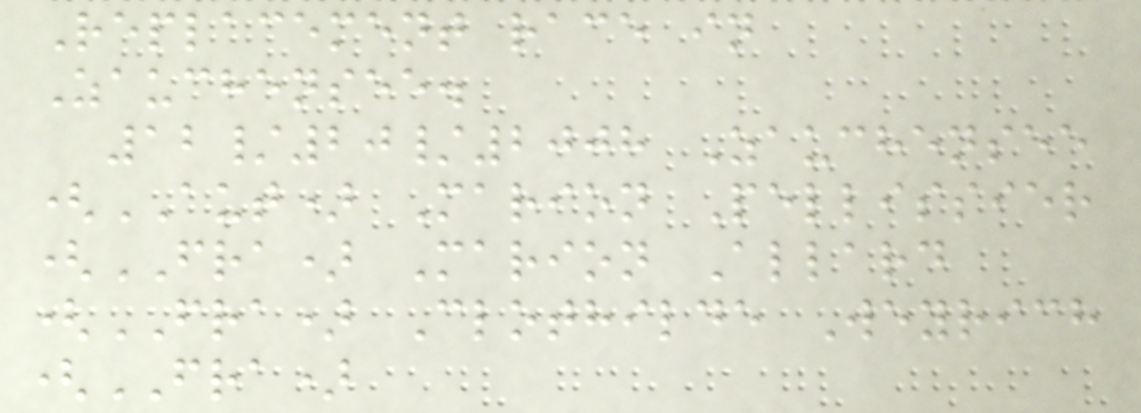Replacement race in
Zauchensee.
12/20/2008 Zauchensee
(AUT) Marion Pellissier
(FRA) Marion Allard
(FRA) Clothilde Weyrich
(FRA)
